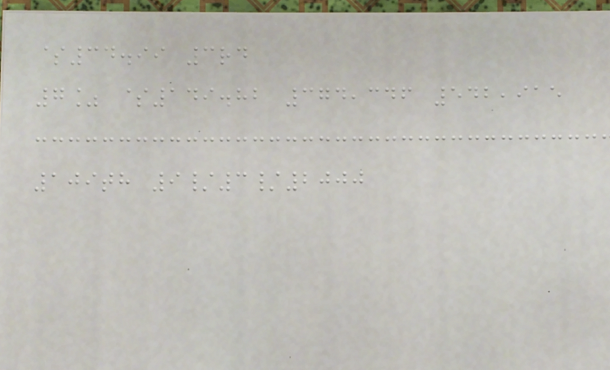$34.99 3rd
7% $149.82 374,346 542,915
109th 9/3/2000
